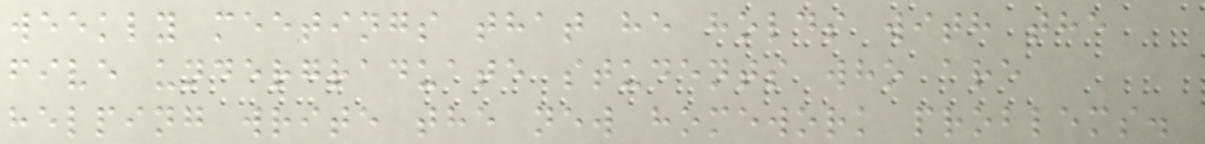weekly meetings that he holds with the
five undergraduate students who are
helping write the new homework problems.
